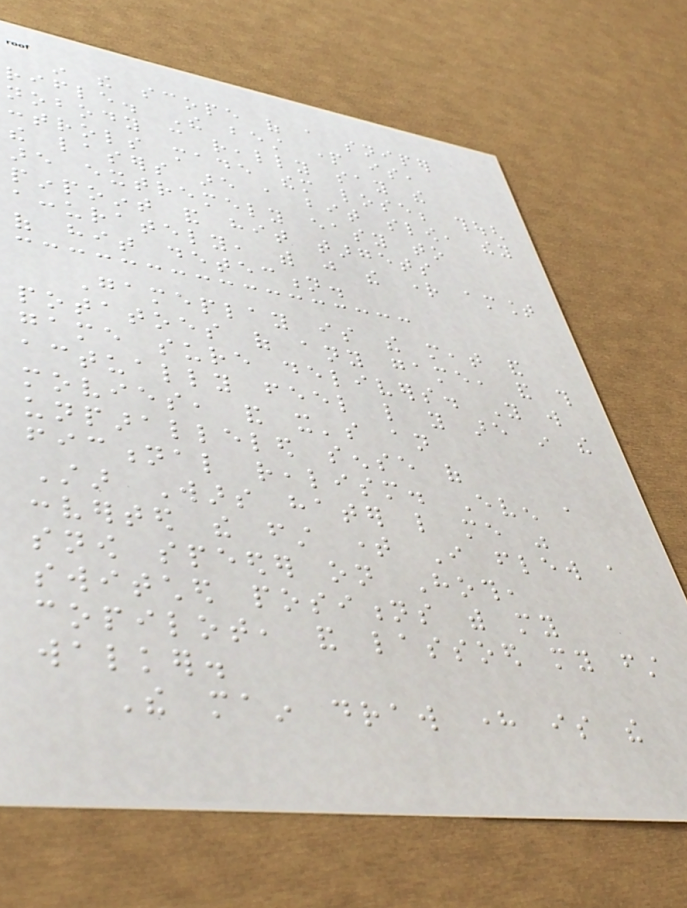in the scope of a sniper
rifle. The best part is,
nobody can really say the
controls made them lose; though
the lasers are a bit slow, they
are extremely easy to
pinpoint and hit targets
accurately, with just the right amount
of hit detection.
Gameplay is the meat and
potatoes of any game, and this
game sure delivers. You will
actually feel like you are in the
movies, and it's an
unparalleled sense of
fictional realism. Even a
Star Wars hater like me was
converted the first time I flew a
snow speeder on Hoth,
switched positions with my
copilot, and lassoed my first
walker.
The main draw here is the
